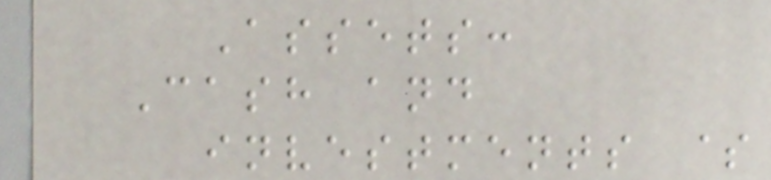Assets:
Cash and
investments $
